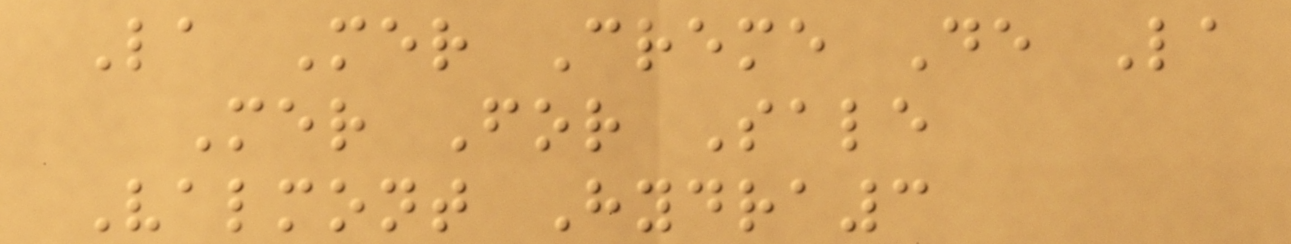La Mer Creme De La
Mer For Sale
Valmont Hydra3
